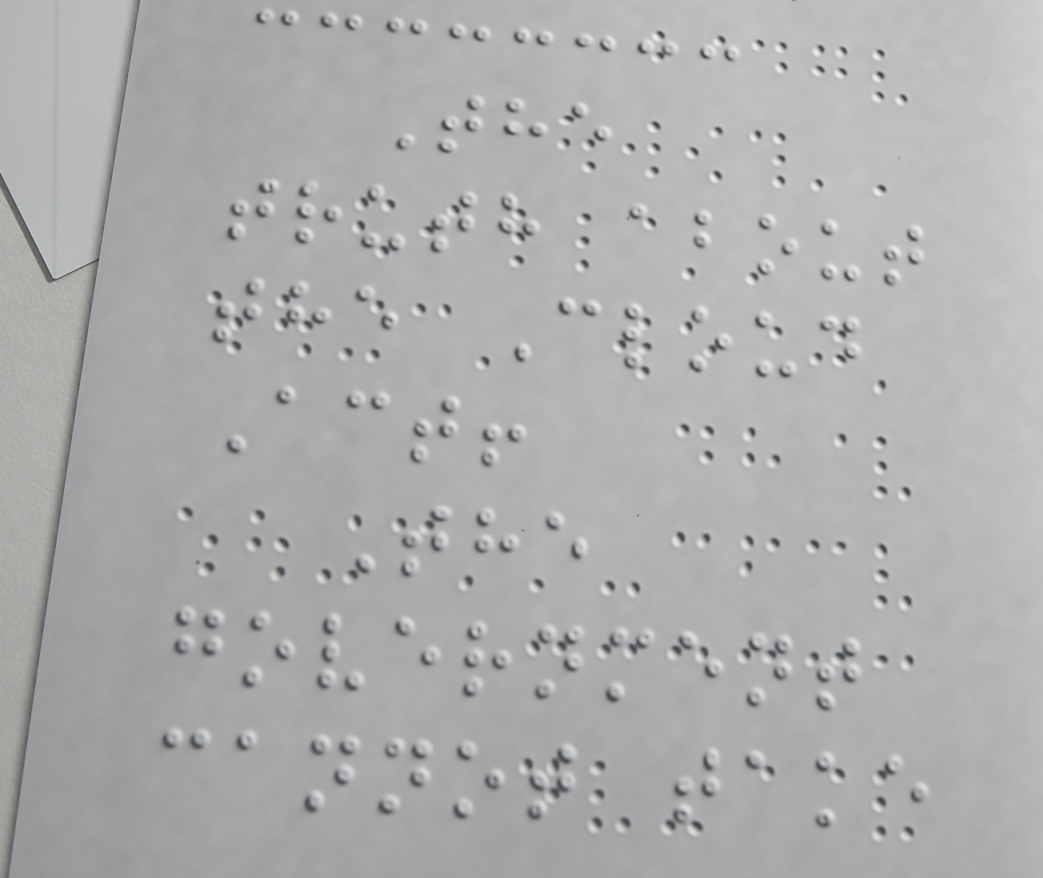The
truth about
the Cloud
Act!
The
government
cannot take
